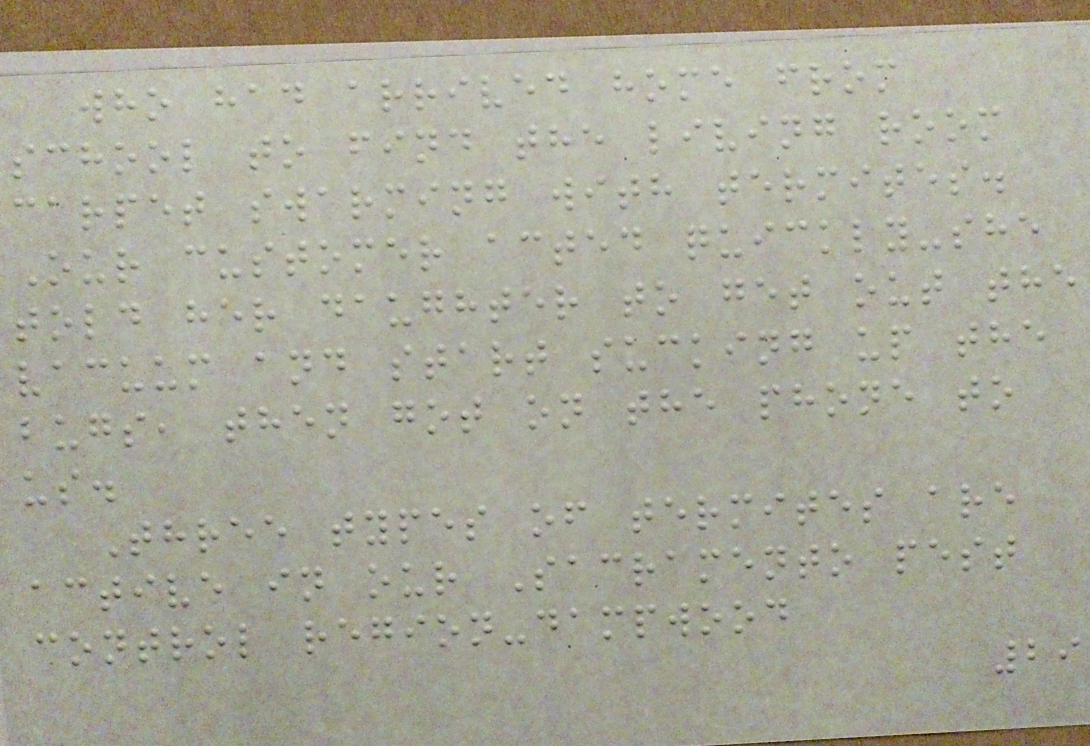who had arrived home from
school to find the living room
carpet swarming with termites.
Our customer acted quickly-she
told her daughter to get out the
vacuum and start sucking up the
bugs, then got on the phone to
us.
Three types of termites are
active in our Sacramento pest
control region-dampwood
29
